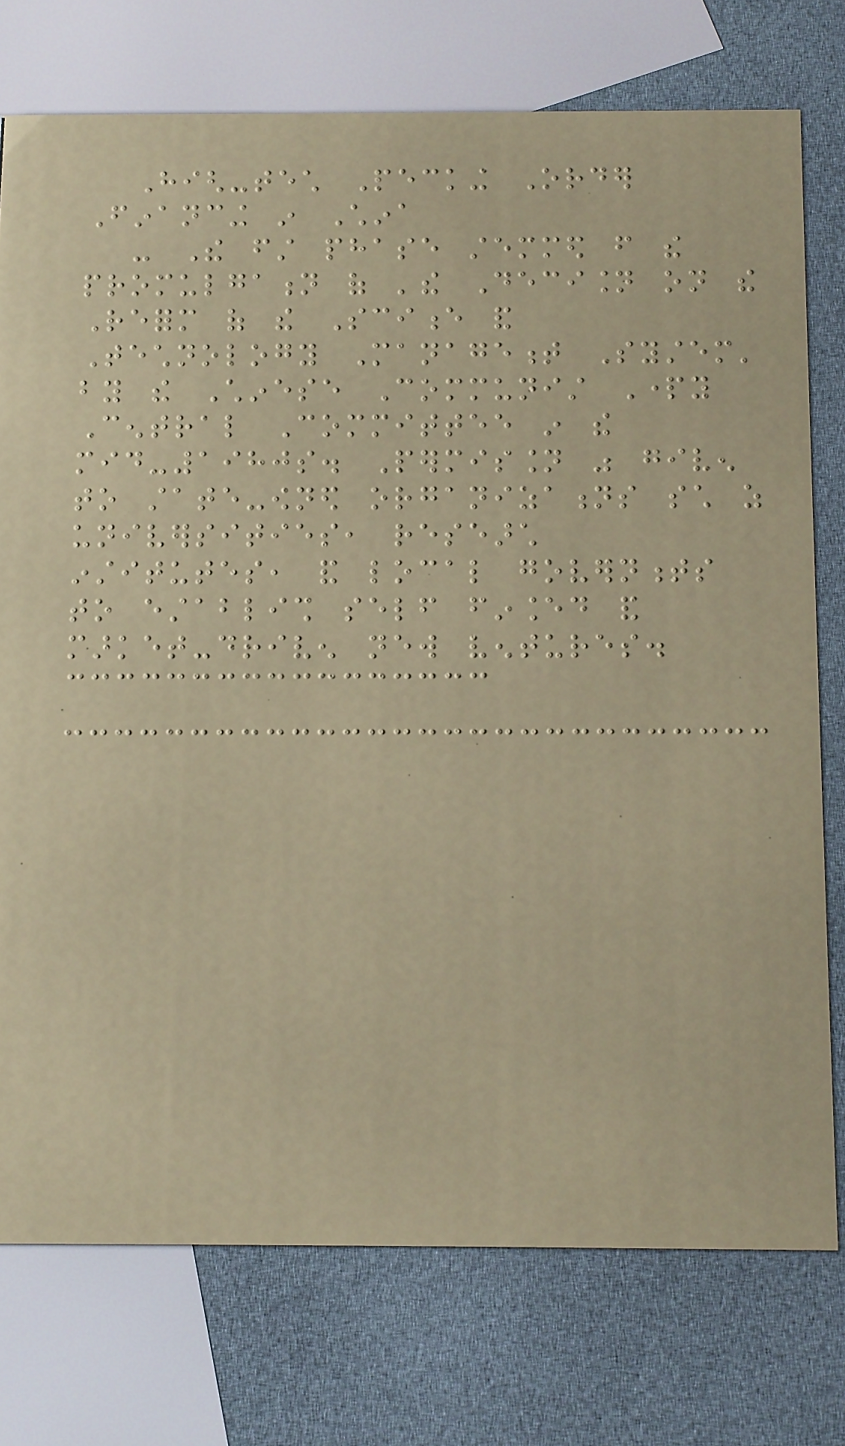High-tech Pecking Order
Financing in China
- The first phase stemmed from the
promulgation of 'the Decision on the
Reform of the Science and
Technology Management System'
by the Chinese Communist Party
Central Committee in the
mid-1980s. Permission was given
to state-owned organizations such as
universities, research
institutes, and local governments
to establish self financed and
market-driven new ventures.
